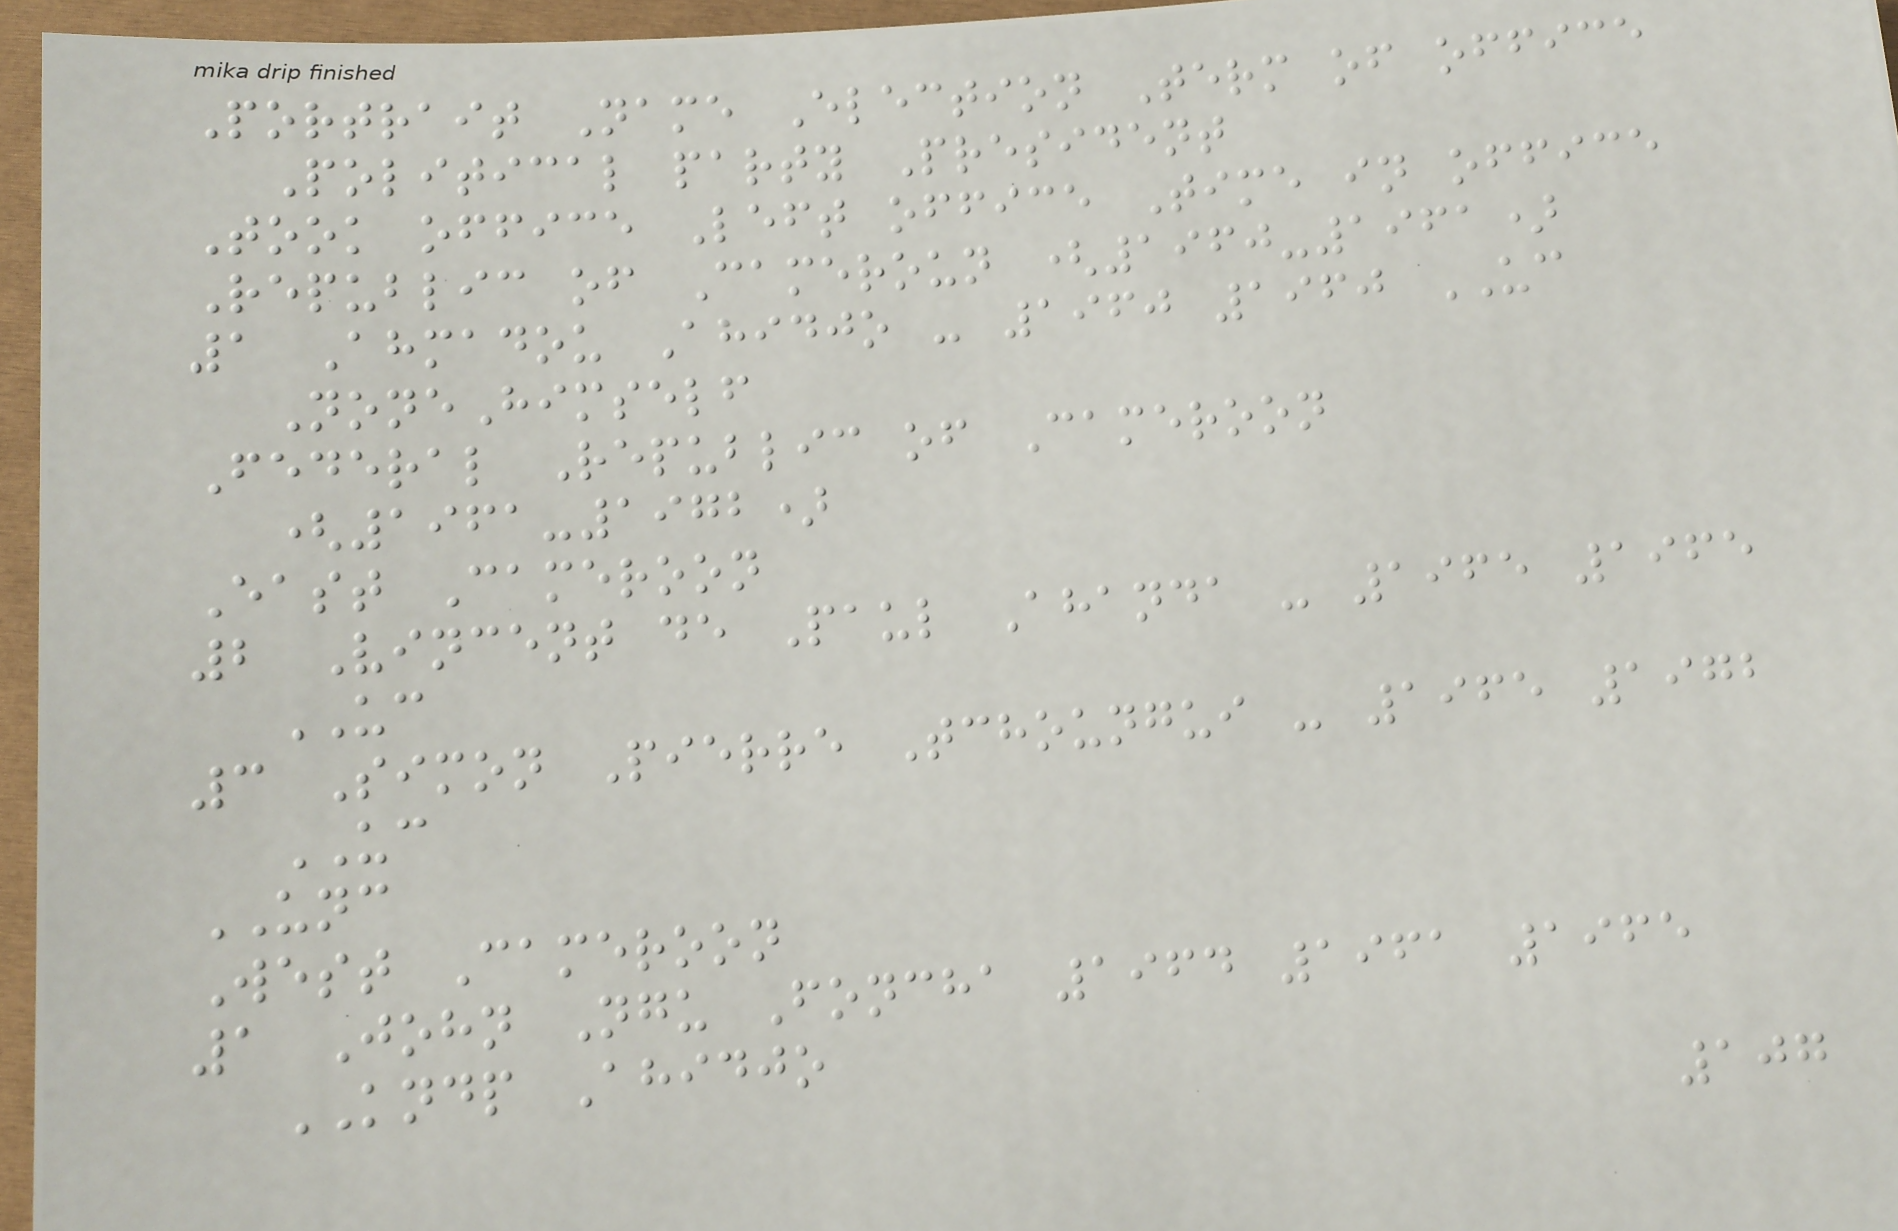Portrait Name Election Term of office
Political party President
Took office Left office Time in office
Republic of Cameroun (1960-1961)
1 Ahmadou Ahidjo - 1960 1960 UC
NoneHimself
Federal Republic of Cameroon
(1961-1972)
East Cameroon
2 Vincent de Paul Ahanda - 1965 1965
UC
3 Simon Pierre Tchoungui - 1965 1972
UC
UNC
West Cameroon
1 John Ngu Foncha 1964 1961 1965
KNDP Ahidjo
107
